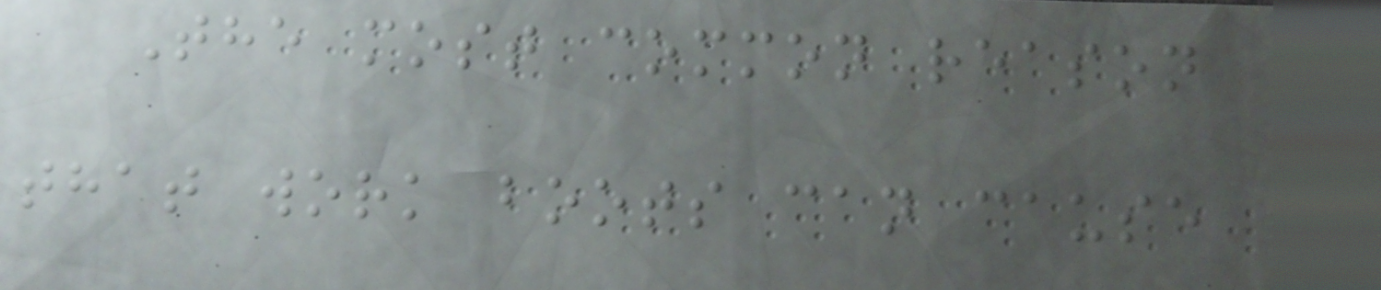The most common reason
that work boots can cause
